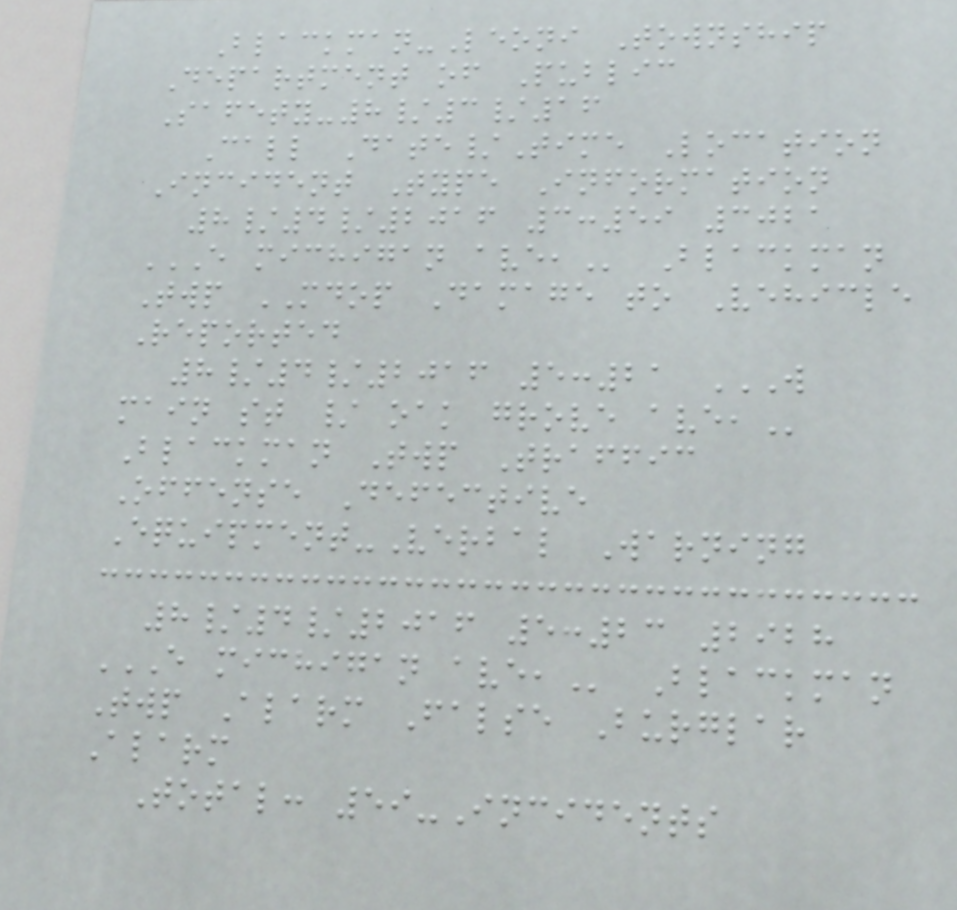Blackman-Leoni Township
Department of Public
Safety-8/3/16
Call Date/Time Location
Incident Type Information
8/4/2016 3:59 3021
E MICHIGAN AVE, Blackman
Twp MDOP Damage to Vehicle
Reported
8/4/2016 5:21 W
MAIN ST / OAK GROVE AVE,
Blackman Twp Traffic
Offense Defective
Equipment-Verbal Warning
8/4/2016 5:23 2928
E MICHIGAN AVE, Blackman
Twp Alarm False Burglar
Alarm
Total: 59-Incidents
